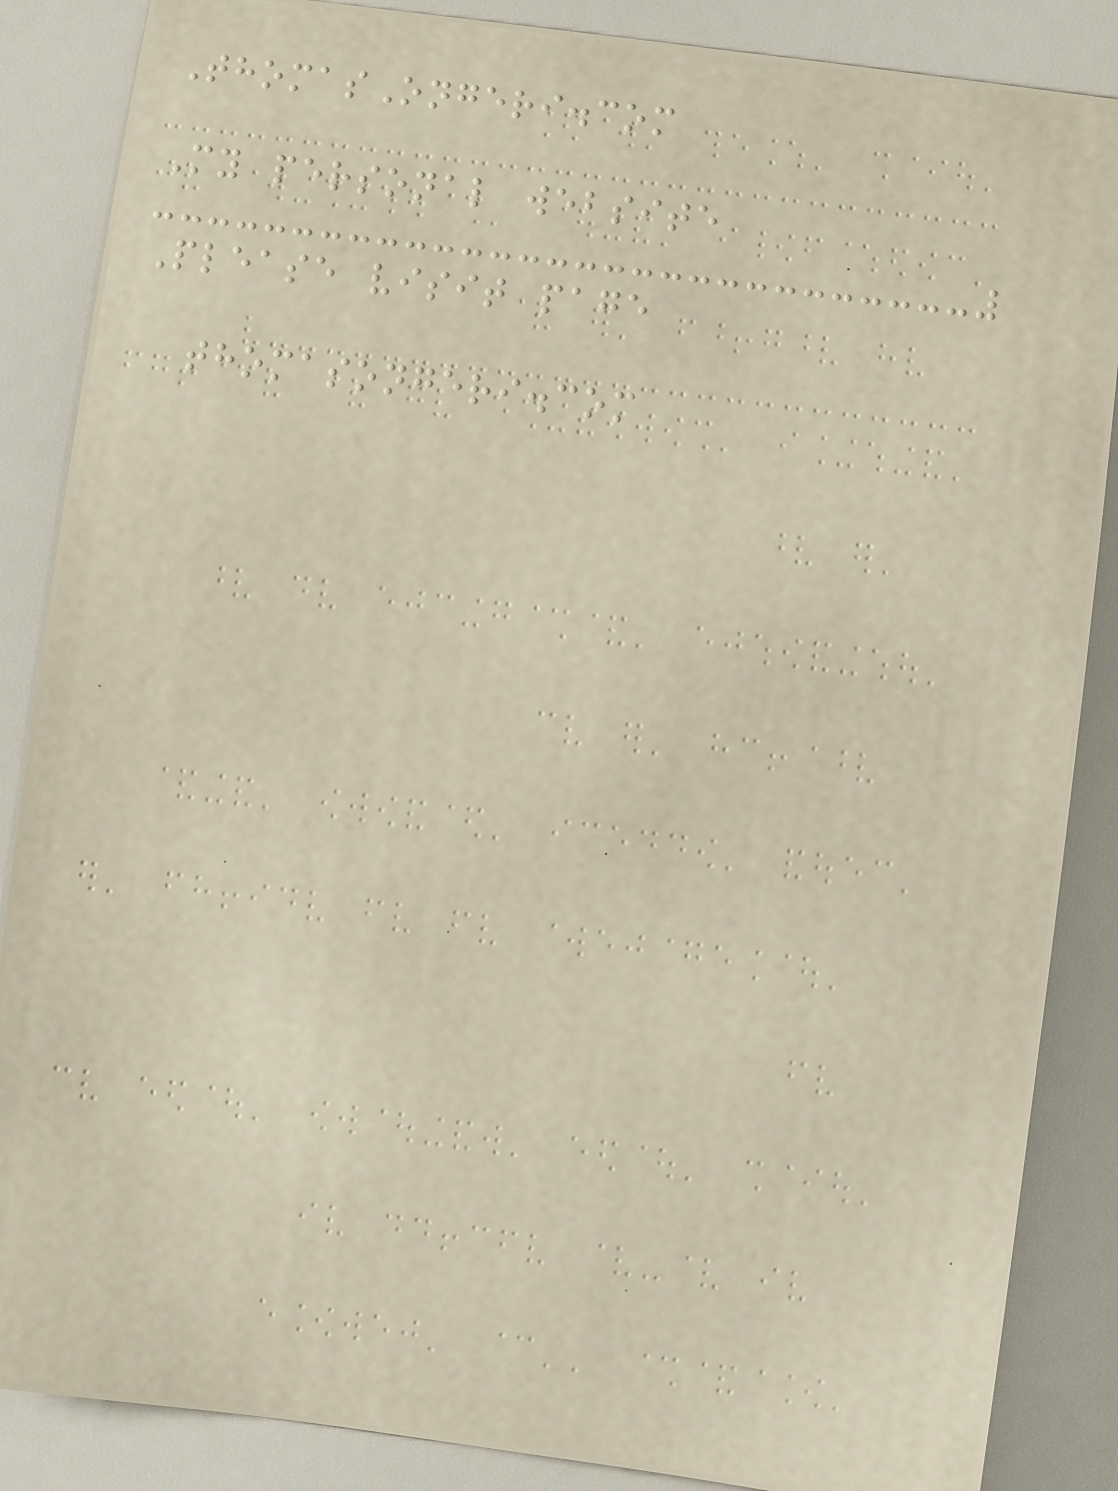ThomasOngeri.com
My personal website
Please visit page
thomasongeri.com
